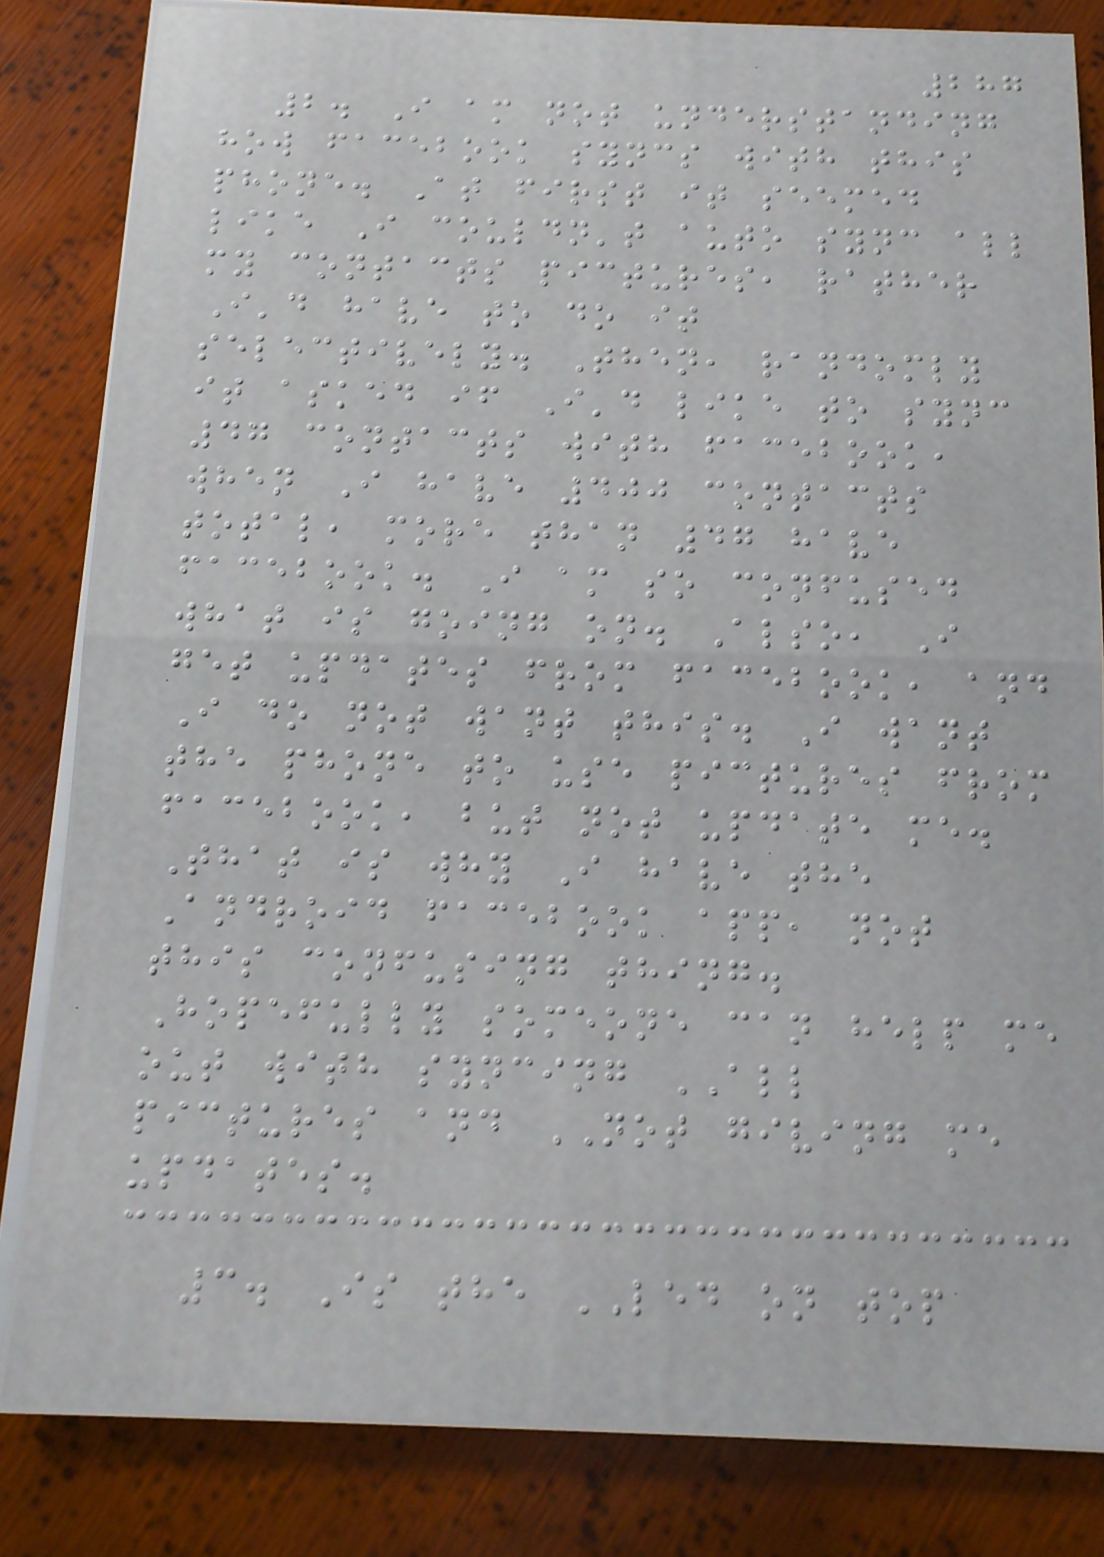287
2. I am not understanding
how facebook syncs with this
phone. At first it seemed
like I couldn't auto sync all
my contacts pictures, rather
I'd have to do it
selectively. Then, randomly
it asked if I'd like to sync
47 contacts with facebook,
when I have 400 contacts
total, more than 47 have
facebook. I am so confused
what is going on. Also, I
get updates from facebook, and
I do not want this. I want
the phone to use pictures from
facebook, but not update me.
That is why I have the
Android facebook app, not
this confusing thing.
Hopefully someone can help me
out with syncing ALL
pictures and NOT giving me
updates.
3. Is the LED on top
